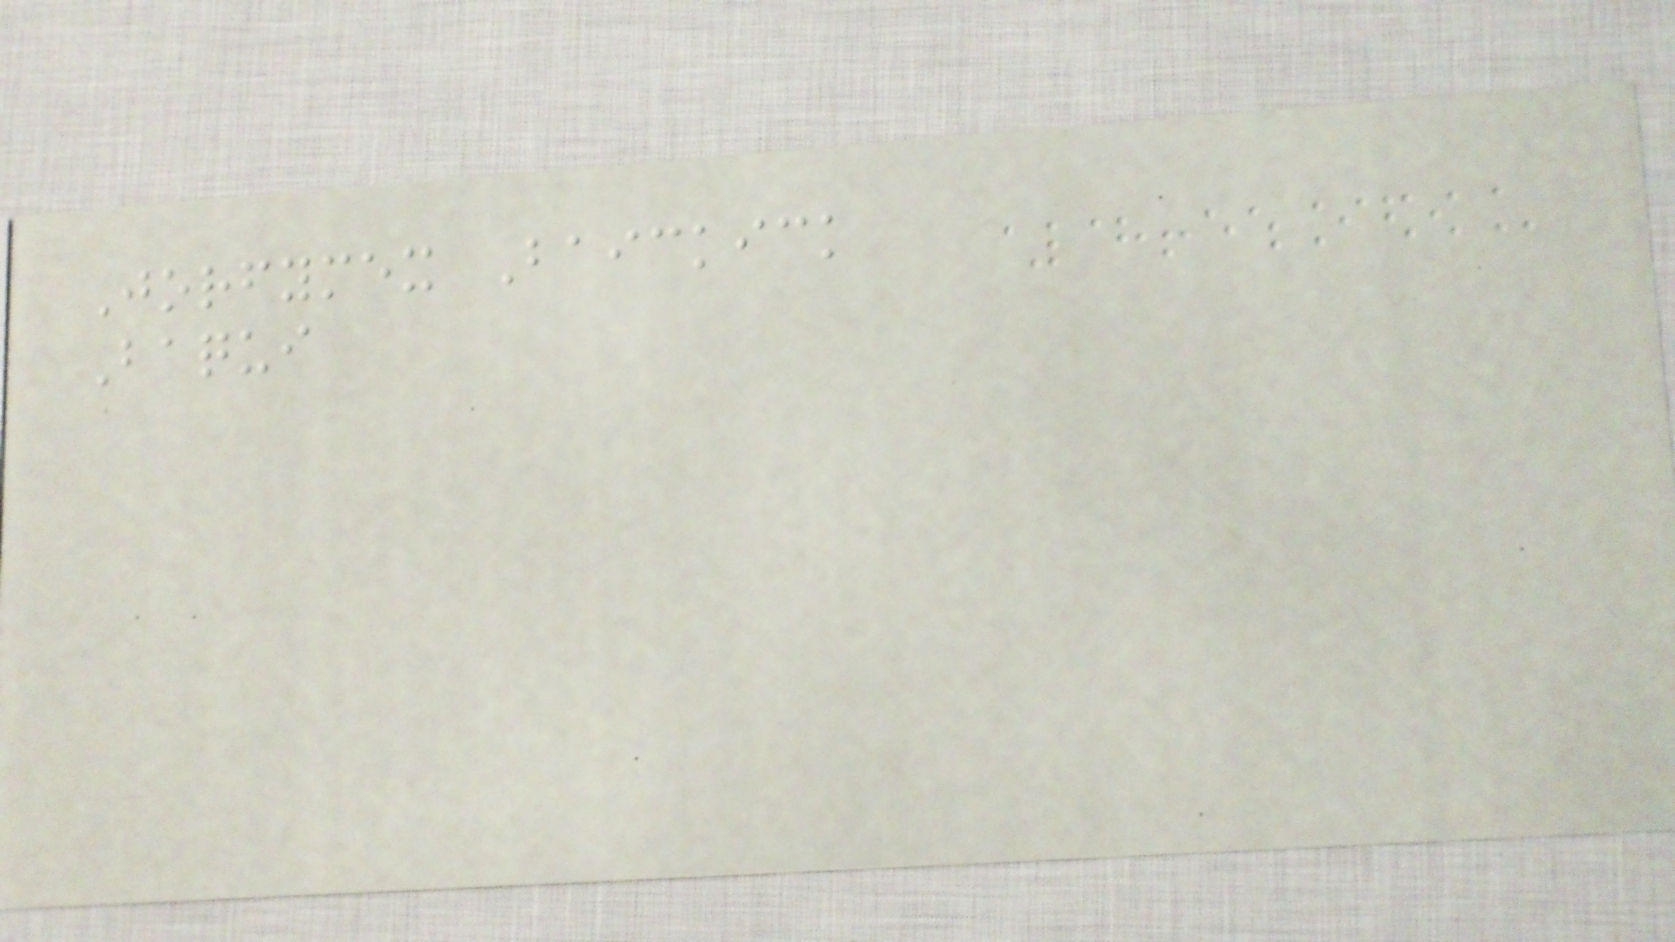Jorfymex Baickick
Baqui
